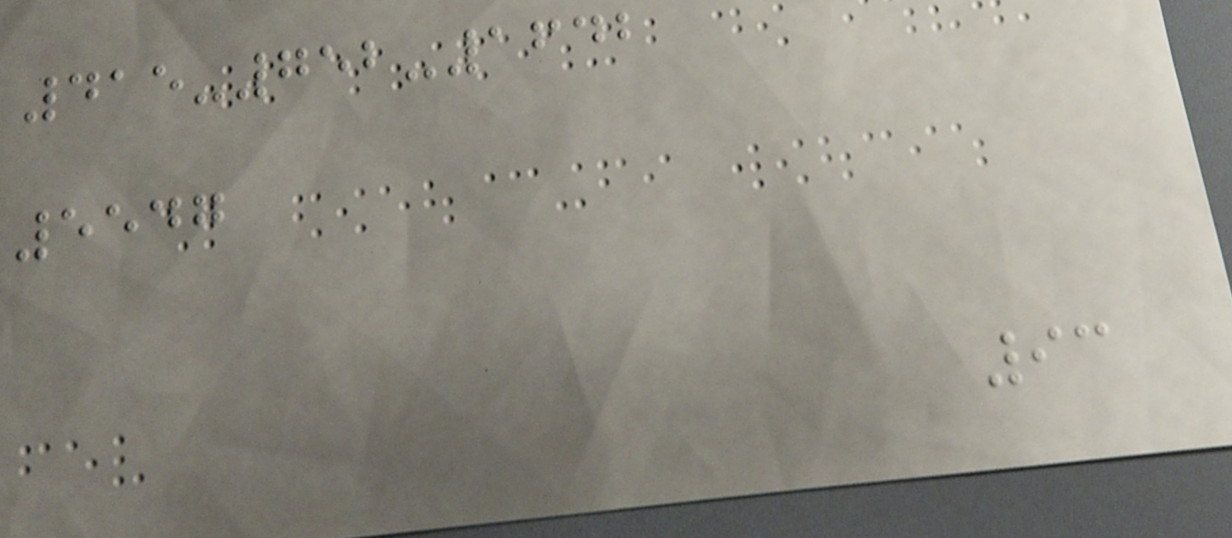415-752-1642
5547
93
